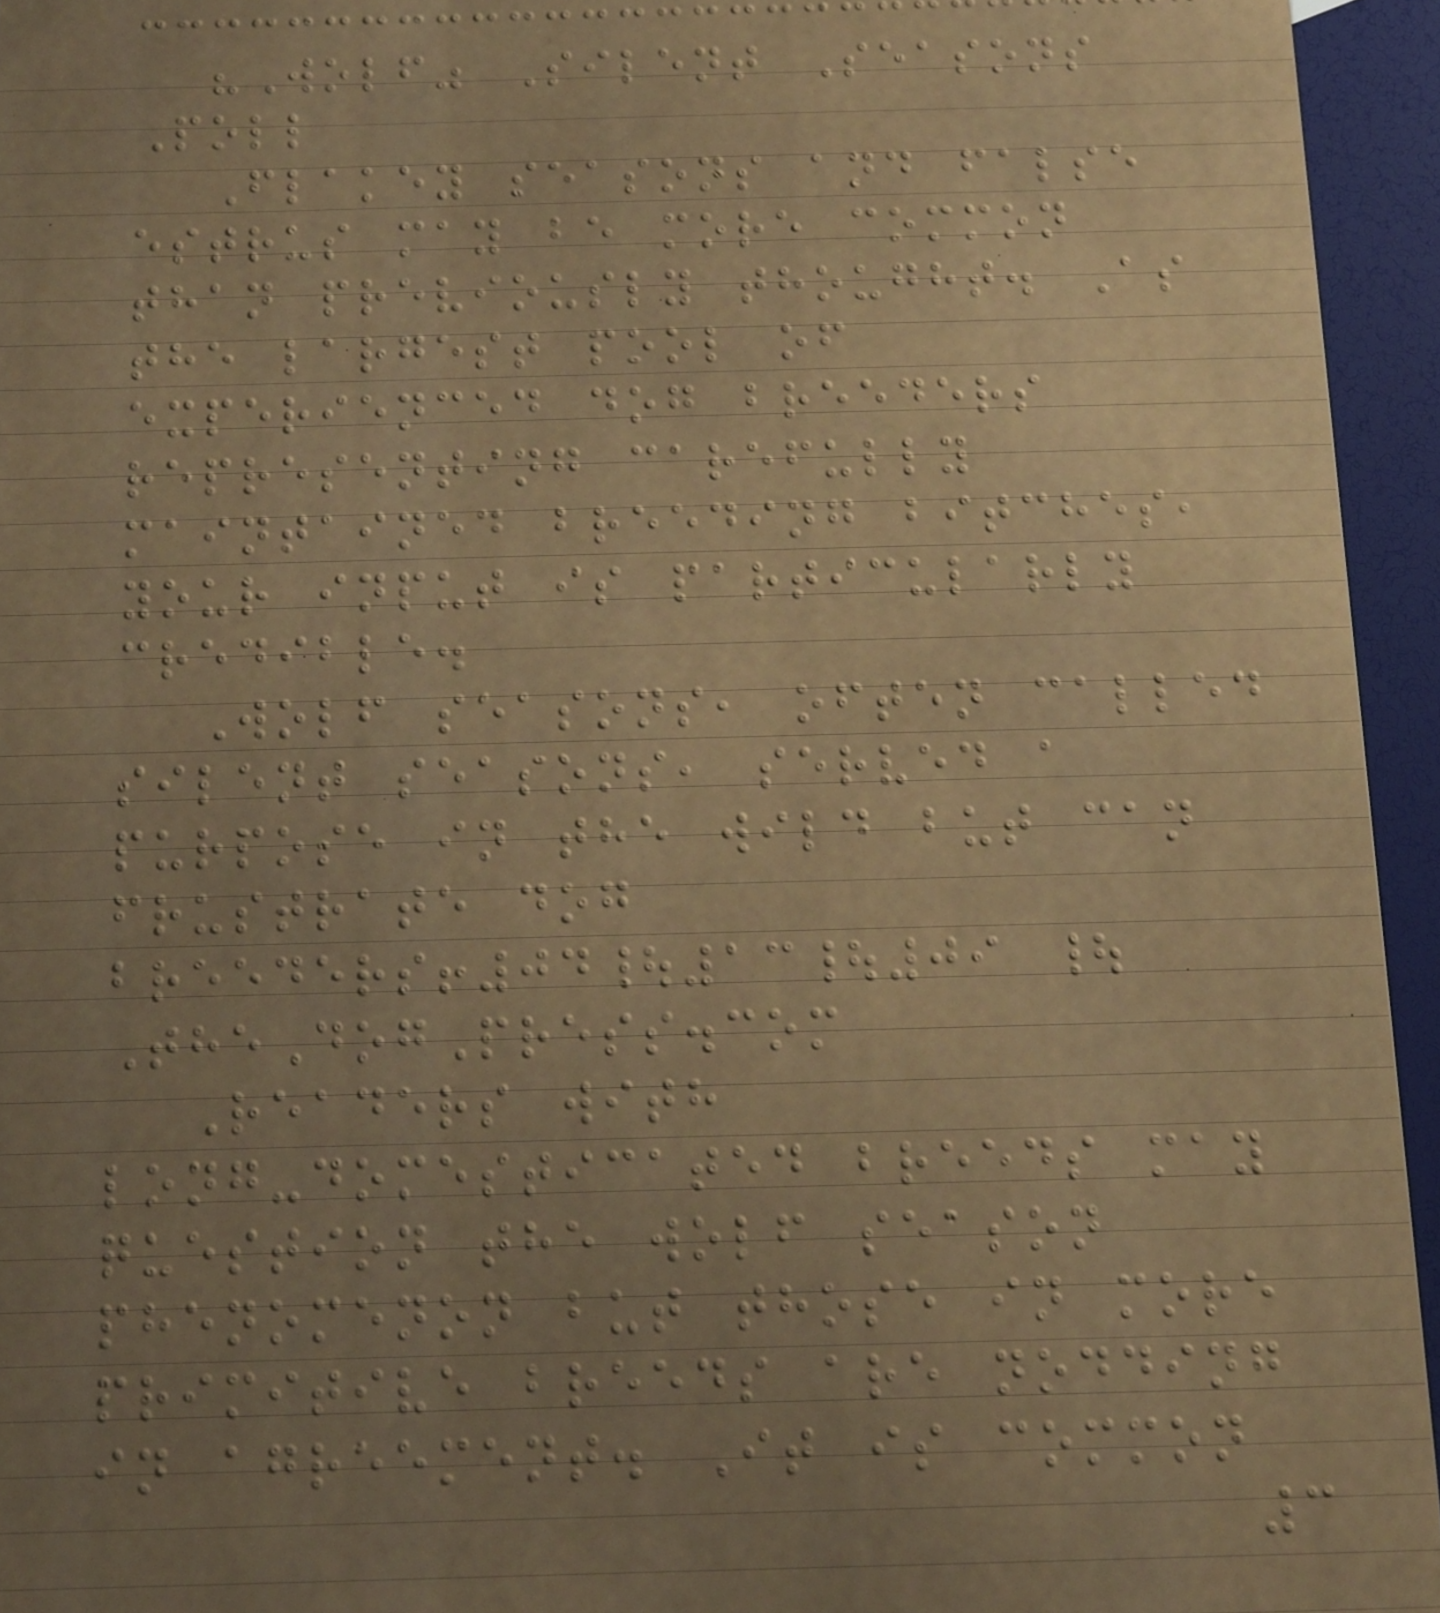"Wolf" Silent Seasons
Poll
Flakey seasons and false
estrus may be more common
than previously thought. As
the largest pool of
experienced dog breeders
representing carefully
maintained breeding bitches,
your input is particularly
credible.
Wolf seasons, often called
silent seasons, served a
purpose in the wild but can
frustrate dog
breeders!04|13|09 |
TheDogPress.com
Readers with
long-domesticated breeds may
question the wolf season
phenomenon but those in more
primitive breeds are nodding
in agreement. It is common
3
